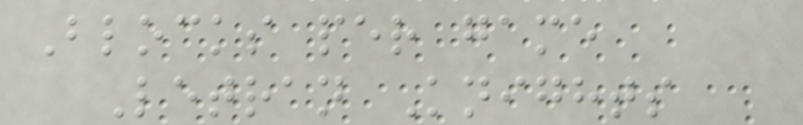Blocks per game
Letran Knights
